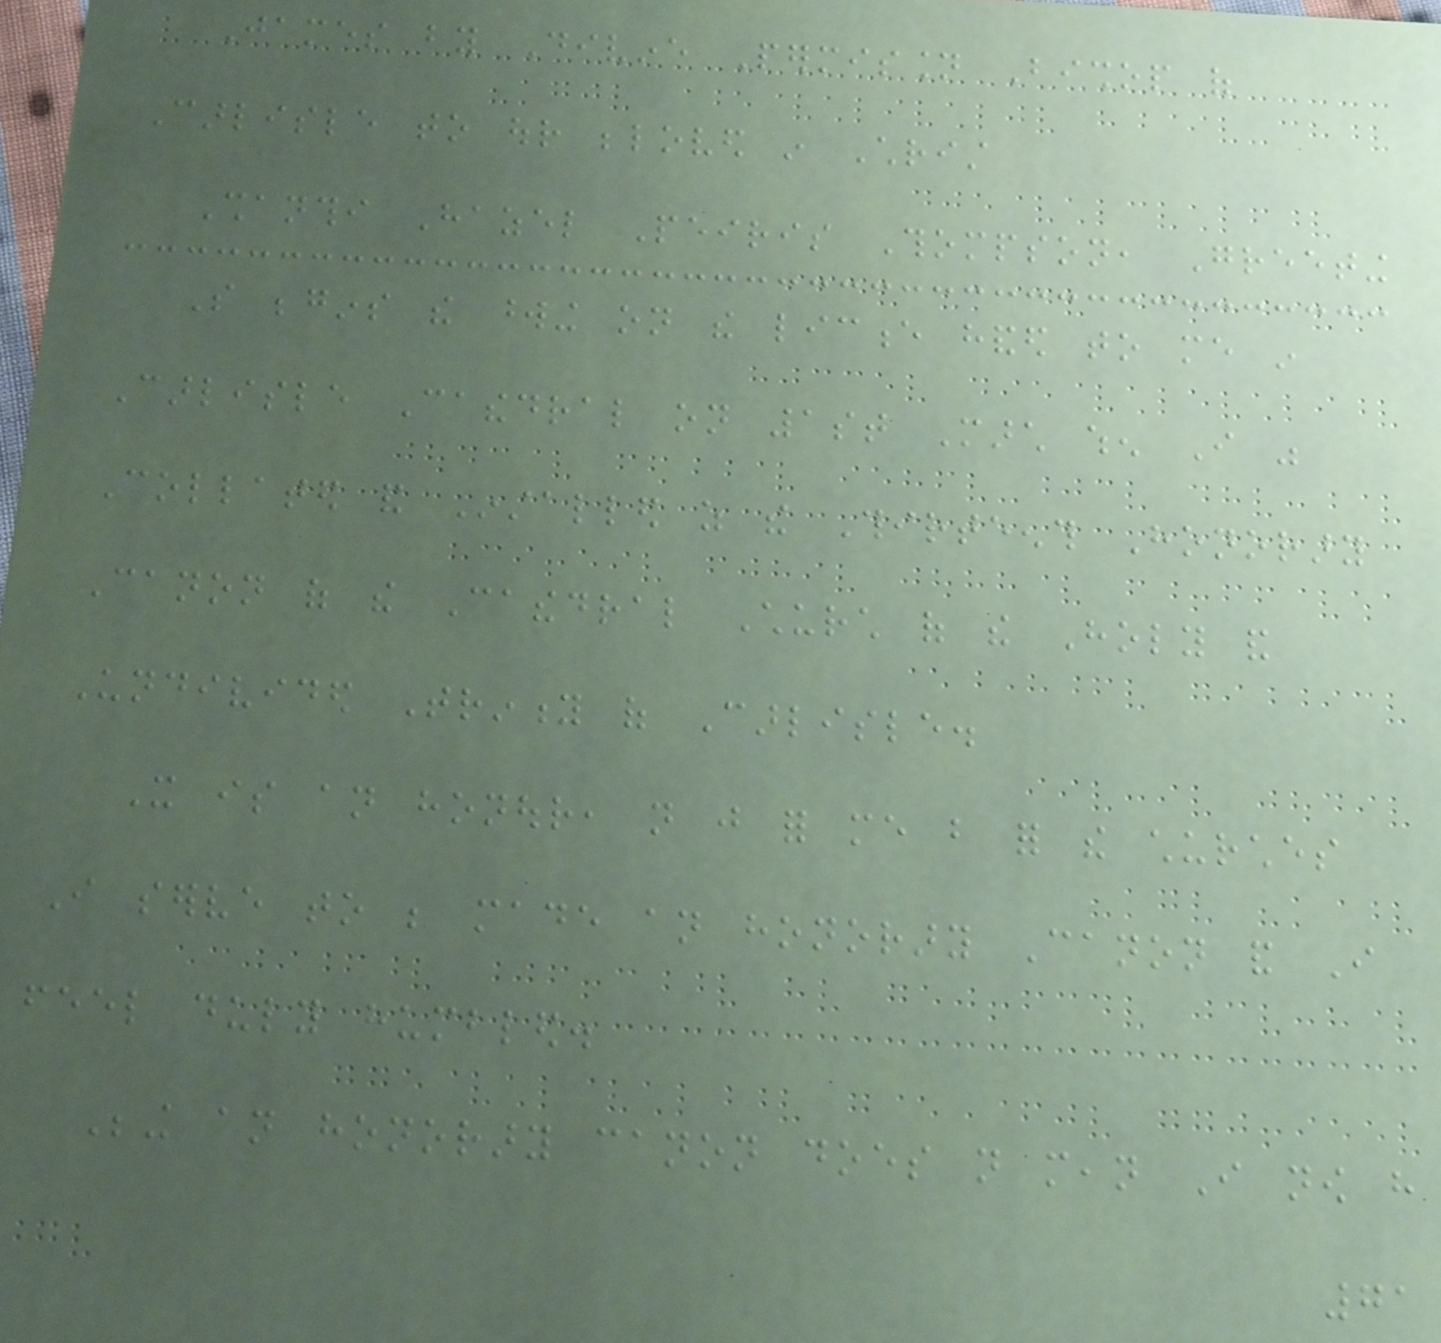James by Divine Permission Bishop of
Carlisle to our beloved in Christ
Shanthi Hazel Peiris Thompson, Greeting
So begins the wording on the licence handed to me in
Carlisle Cathedral on 1st March when I was
Collated and Installed as the Thirteenth Honorary
Canon of the Cathedral Church of the Holy and
Undivided Trinity of Carlisle.
It is an honour, not just for me but for the churches
I serve to be made an honorary Canon and I
feel duly humbled.
Being an honorary canon does not mean I now have
71
